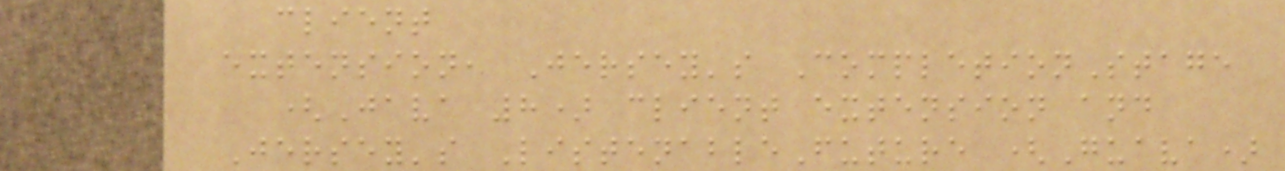client
extension, Jersey's CompletionStage
(Java 8) client extension and
Jersey's ListenableFuture (Guava)
